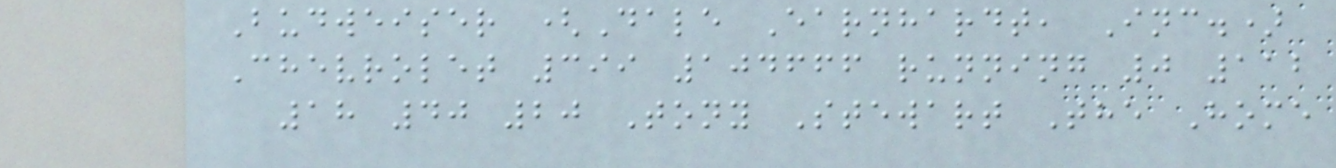Budweiser (Dale Earnhardt, Inc.)
Chevrolet 399 104666 running 0 112
18 40 20 Tony Stewart The Home
